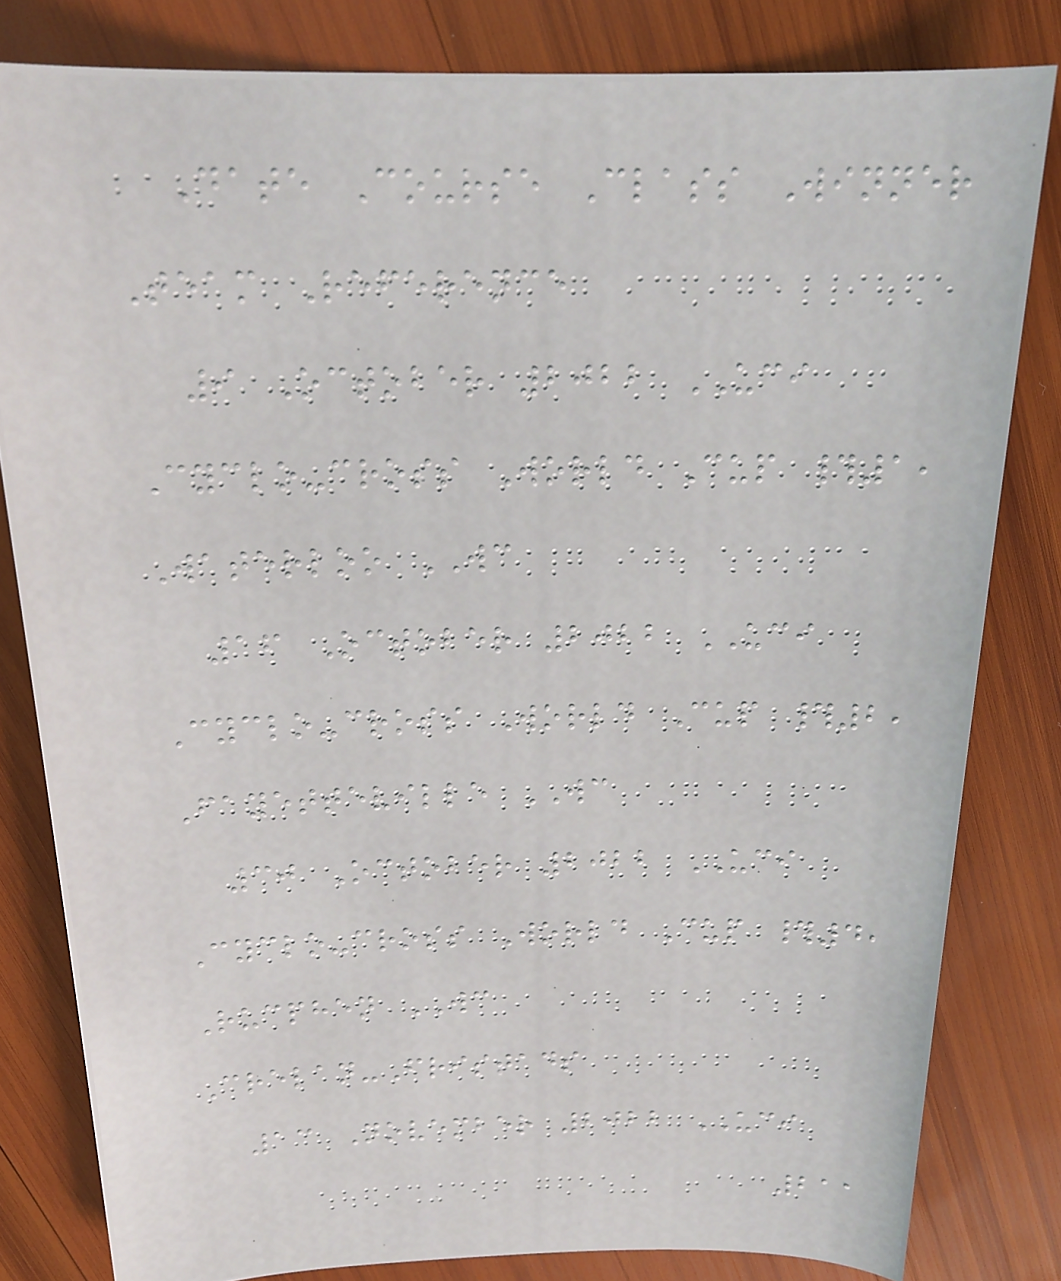Date Course Class Winner
Team Reference
9 October 2022 UCI
Cyclo-cross World Cup #1,
Waterloo WC
16 October 2022 UCI
Cyclo-cross World Cup #2,
Fayetteville WC
30 October 2022 UCI
Cyclo-cross World Cup #4,
Rucphen WC
Crelan-Fristads
13 November 2022 UCI
211
